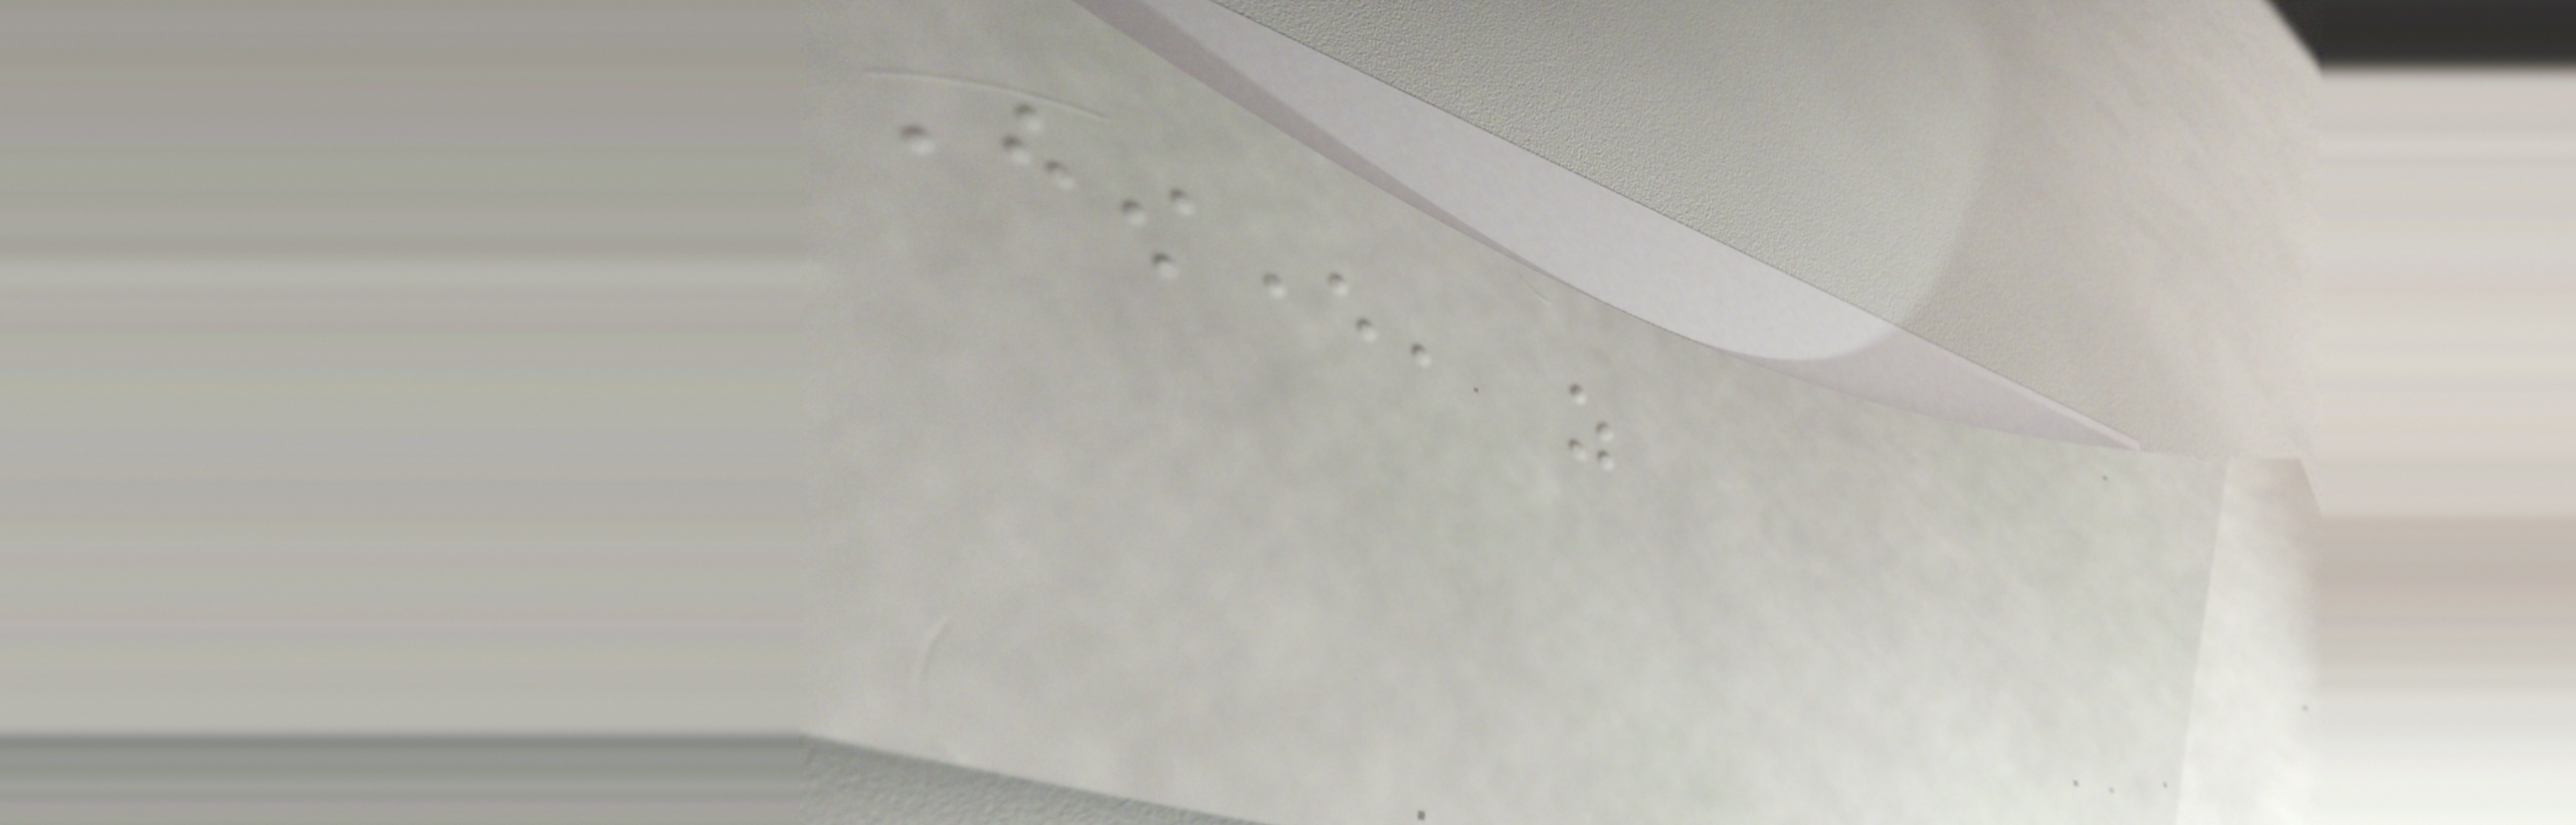However, as
